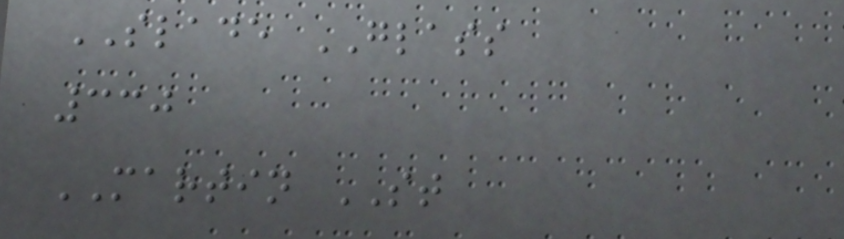SLADE GLASS
330
MARTIN ST
